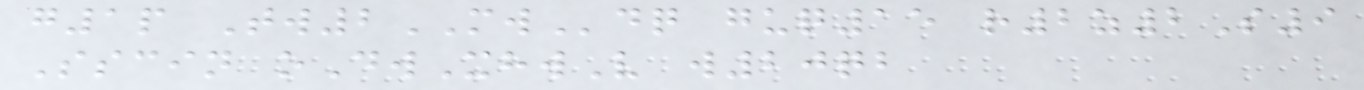g1p Tw2MWdq guq15 r2z2S9
Sscin oDwXhwV w20qb
